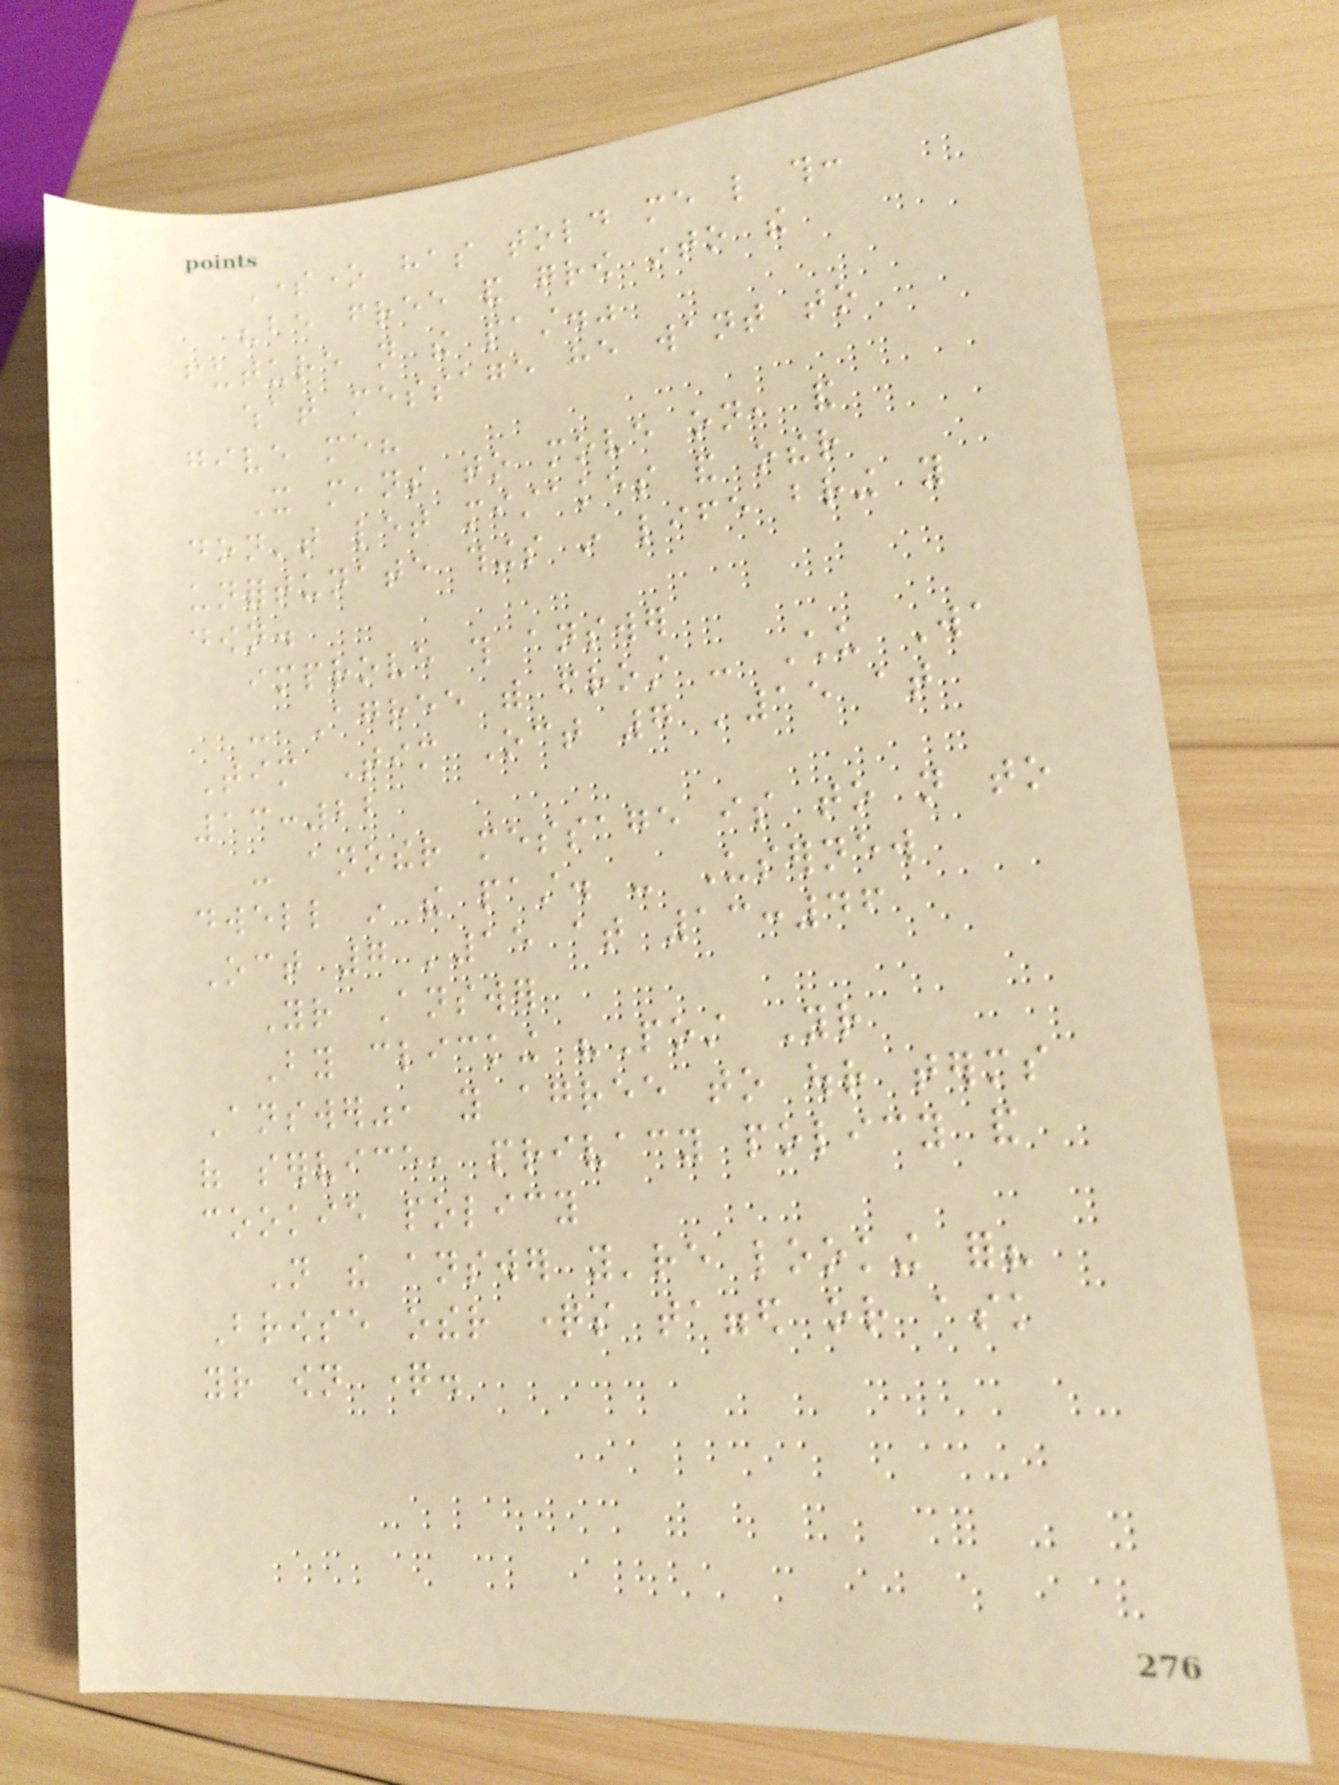Someone has told me like this:
"be free and grow into the
future not the past."
what message he want to
give me?
It means to move on, and
don't let mistakes and other
unfortunate things in life bring you
down.
improve this answer
- Agree with frost - Chu Wa
Tim Tim Oct 7 '15 at
13:22
- another message is to not to
dwell in the past. - Usernew
Oct 7 '15 at 13:46
Your Answer
By clicking "Post Your
Answer", you agree to our terms
of service, privacy policy and
cookie policy
Not the answer you're looking for?
Browse other questions tagged or ask
your own question.
